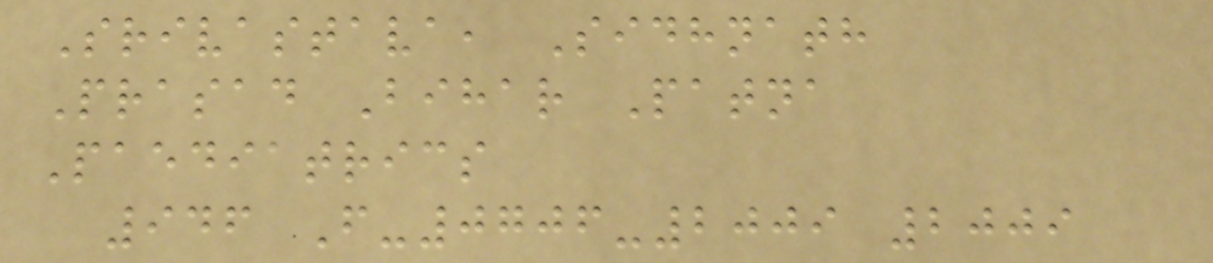Srivastava, Sidhnath
Prasad Bihar Patna
Paediatrics
946 F-0706-2009 2009
